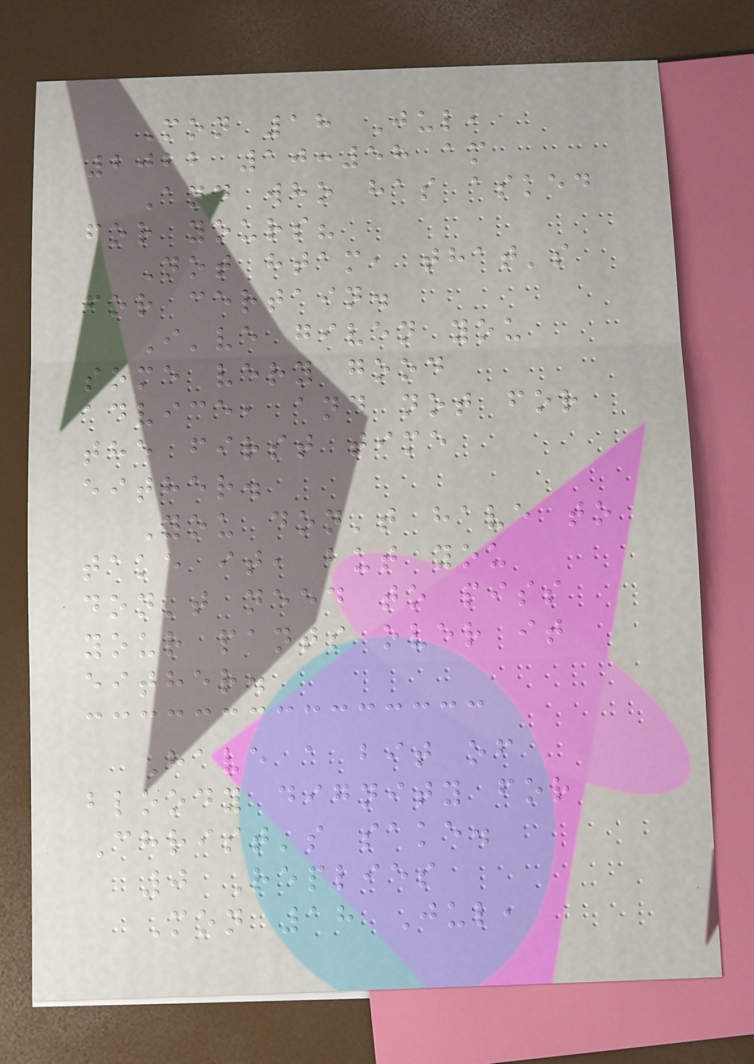Mon 18 Jul,
2022 10:58 am
And who has asked
for yours?
Not htam, that's
for certain.
I've given you
some very good
advice, and not for
the first time
either.
You don't have to
take it, but you
don't need to piss
your pants over it
either.
Have a bit of
bloody dignity for
Christ's sake.
0 Replies
Mon 18 Jul,
